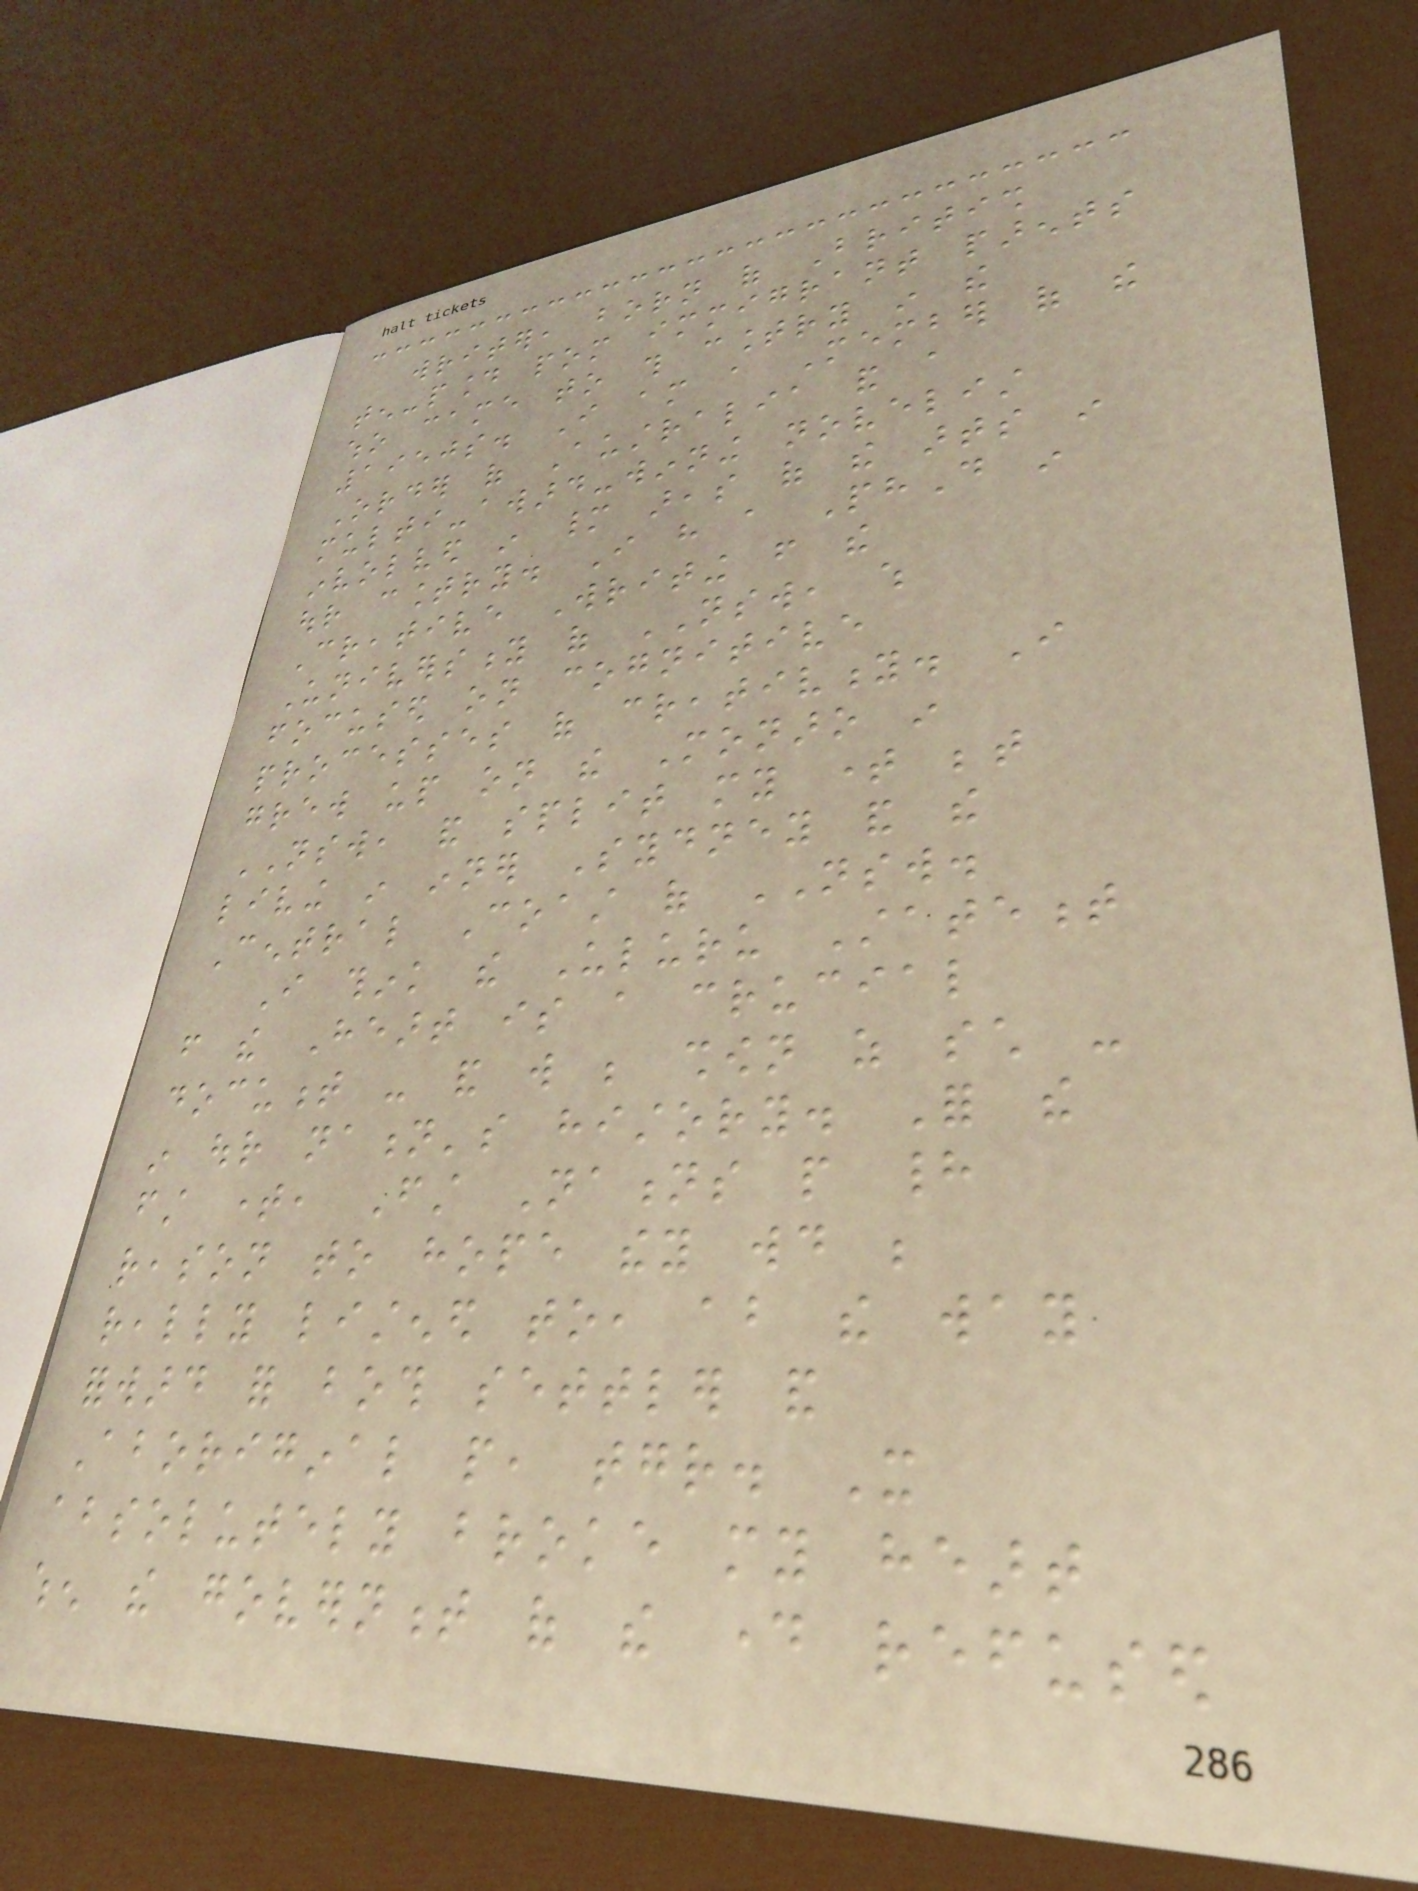writer, born of British
ten-pound pom immigrant parents
who came to this country in the
1950s. I am a Member of the
Order of Australia and a
multi-award-winning novelist
involved in many areas of the arts in
our country. I have a PhD in
Creative Writing from the
University of NSW, which
focused on cognitive
processes of creativity. I
grew up on the Monaro in
NSW, and split my time between
living in inner Sydney and the
Central Coast of NSW.
I think the Uluru Statement
from the Heart is a crucial
document - and will be shown as such -
in our nation's history. For the
first time, First Nations people had
reason to hope they would be
really listened to, about the way
forward for both settler and
Aboriginal people, together. It
absolutely broke my heart
when the government of the day refused
